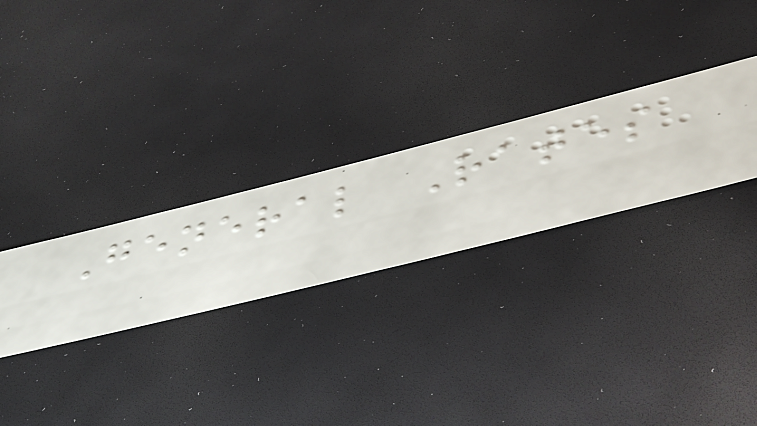General Rates
